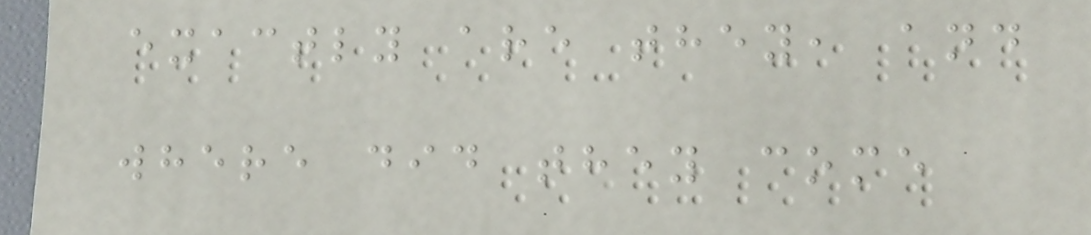exactly are they, and
where did they come
